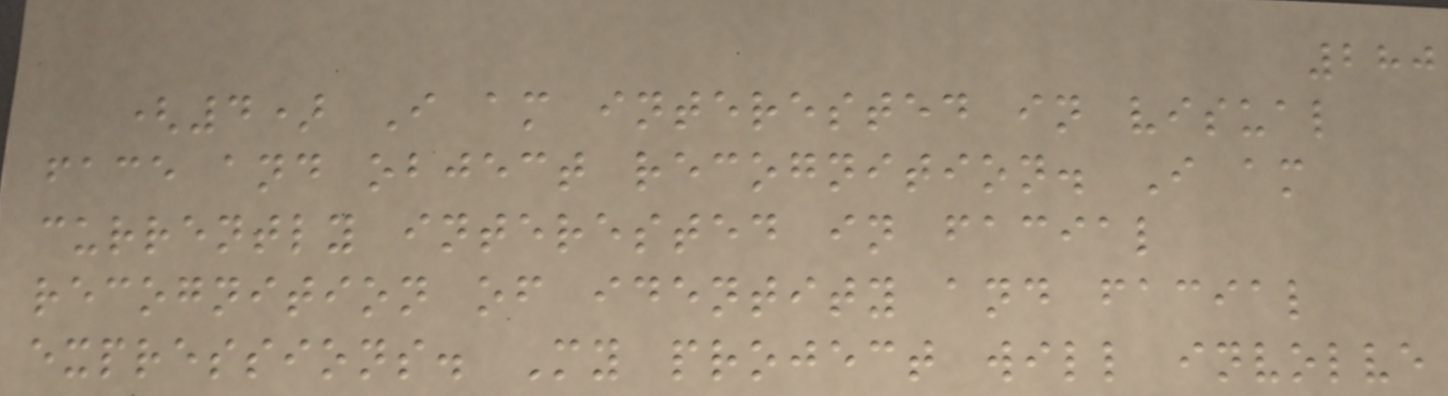280
(4) I am interested in visual
face and object recognition. I am
currently interested in facial
recognition of identity and facial
expressions. My project will involve
